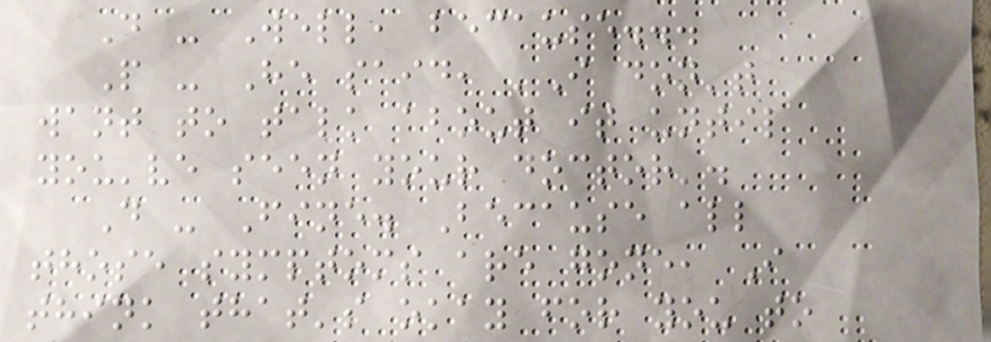D - Well, because...
P - He said, 'I don't
want to talk about it until
you've seen your doctor'.
D - Fine. Because all
those symptoms are gone, I
think that's okay for you to
